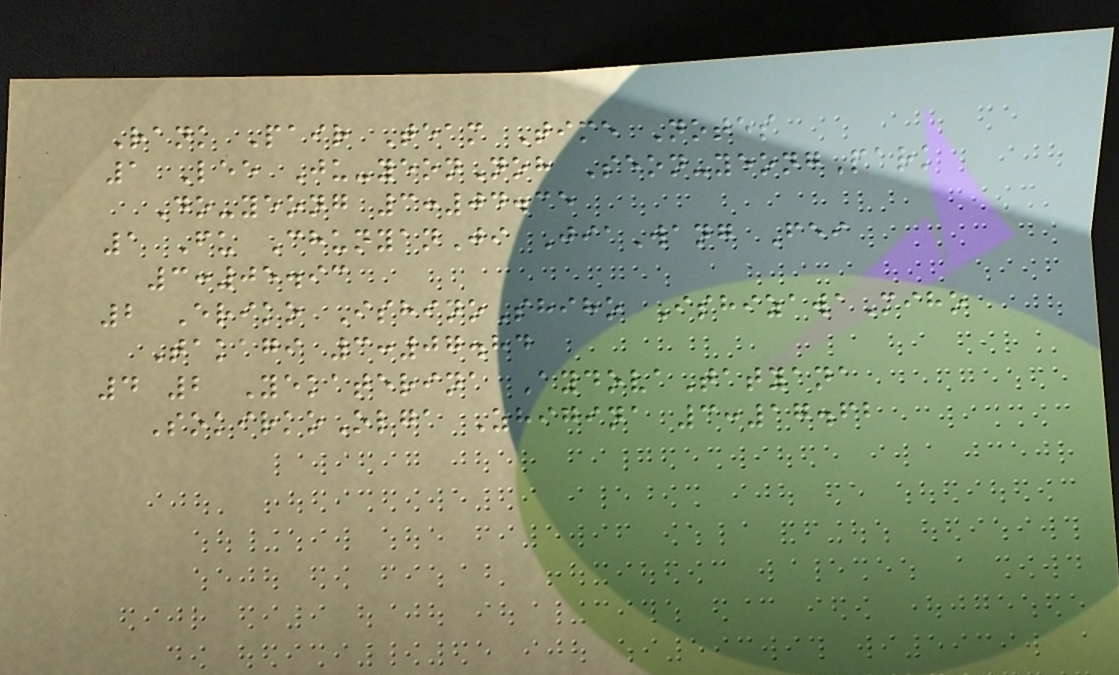Rank Pair Team Time Notes
1 Lee Ju-yeonNoh Seon-yeongPark
Do-yeong 3:04.35
1 Fu ChunyanJi JiaWang Fei
3:05.93
2 Eriko IshinoShiho IshizawaMiho
Takagi 3:07.84
4 2 Yekaterina AydovaTatyana
SokirkoOlga Zhigina 3:17.62
